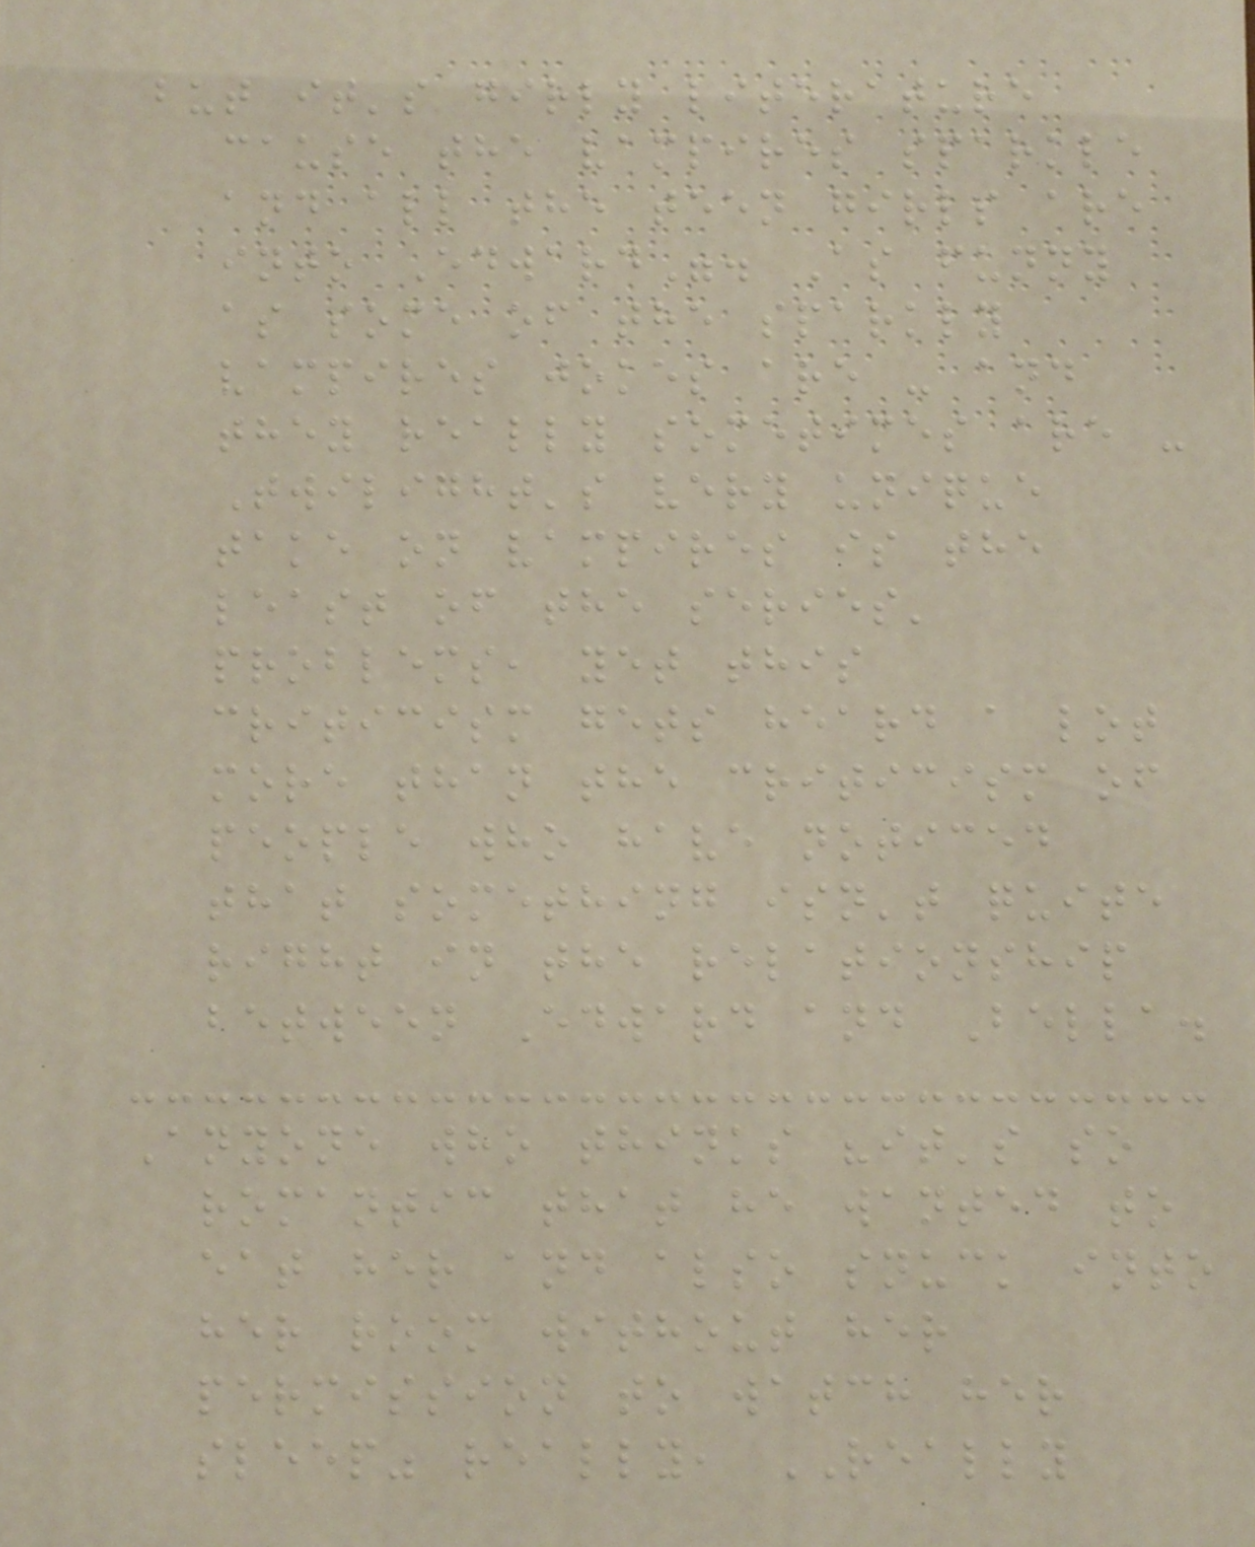but it's girly literature
cause the vampires sparkle
and all the teen girls are
into Edward". As funny
as some of the sparkly
vampires jokes are - and
they really sometimes are -
Twilight's very unique
take on vampires is the
least of the series'
problems, yet this
criticism gets heard a lot
more than the criticism of
people who have noticed
that something isn't quite
right in the relationship
between Edward and Bella.
Anyone who thinks "it's so
romantic that he wanted to
eat her and also snuck into
her room without her
permission to watch her
sleep" really, REALLY
